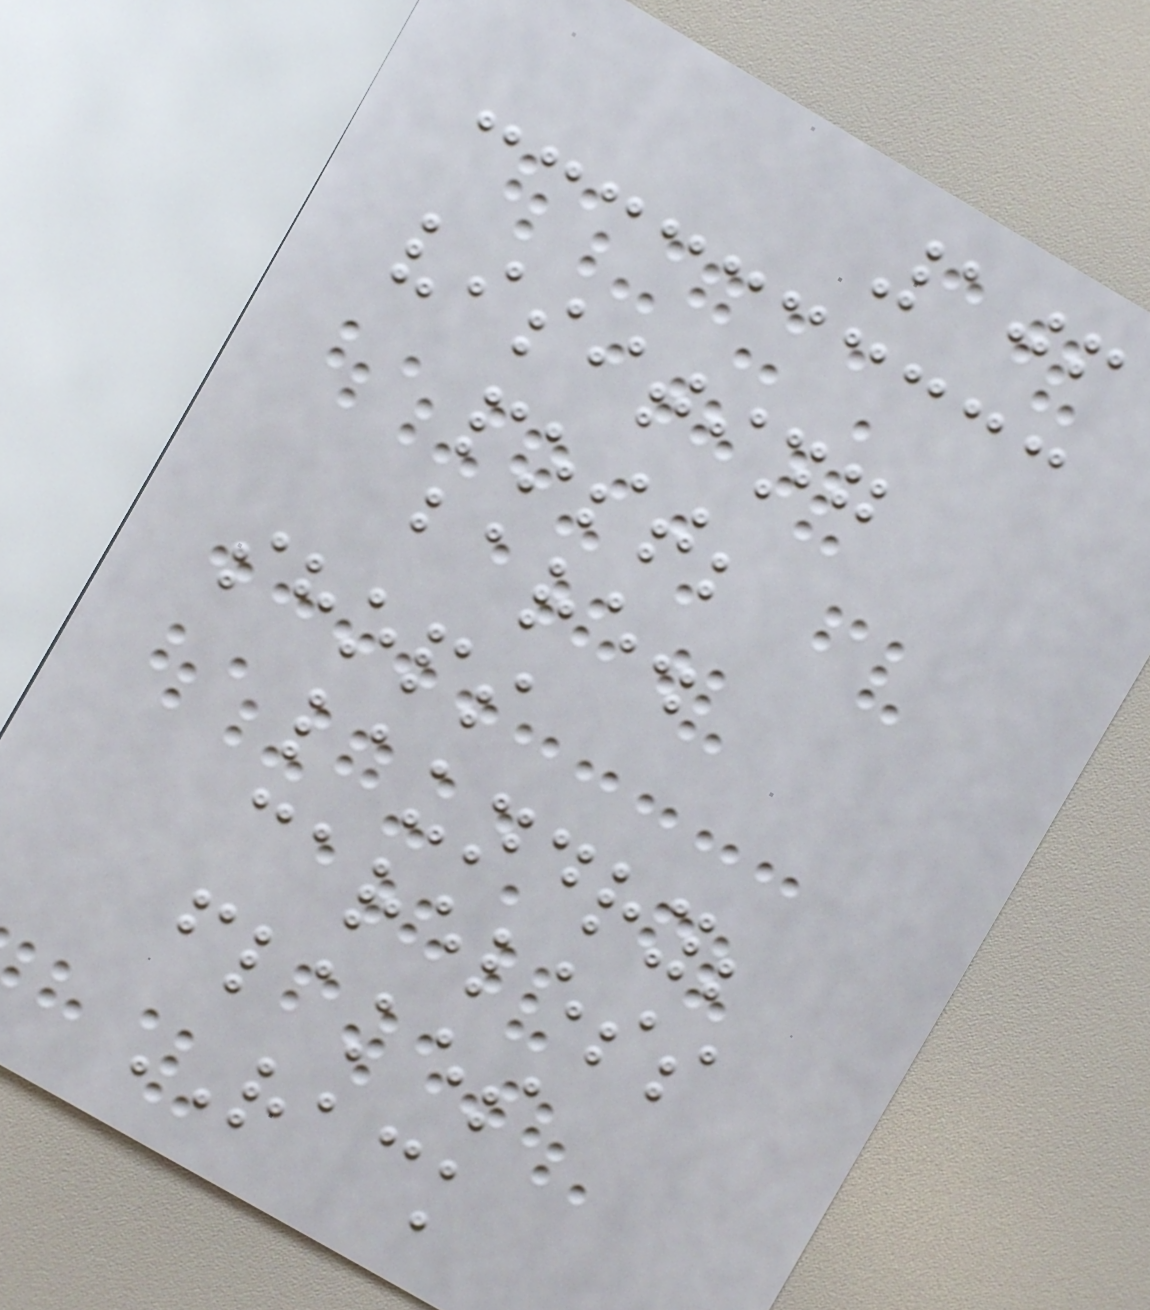106
visiting
post;
bare.
shops
laundry;
careless
flakes
RACK
